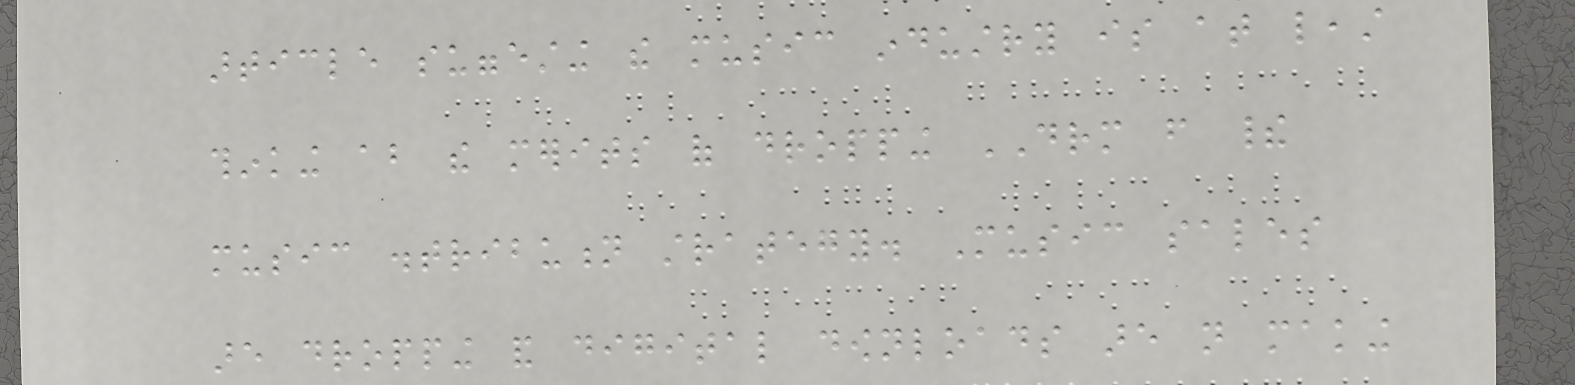article suggesting the music industry is at least
thinking about the merits of dropping DRM from their
music distribution strategy. Music sales
are dropping and digital downloads are not making
